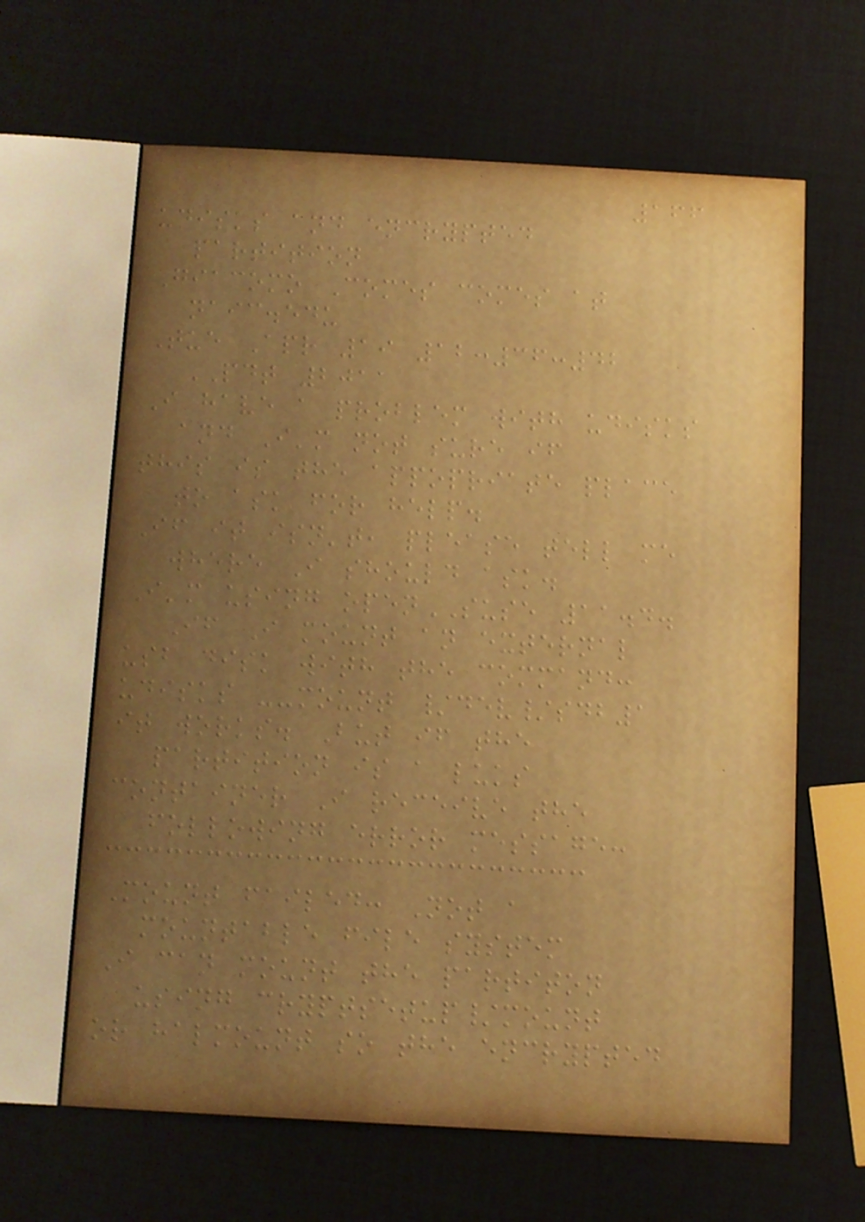166
udisks and encrypted
partition
Giacomo Comes comes at
naic.edu
Tue Apr 19 12:36:42
PDT 2011
I have a problem with udisks
and I'm not sure if
this is the appopriate place
to ask for help.
If it isn't, please tell me
where I should ask.
I'm using openSUSE 11.4.
If I mount an external
usb disk with the command:
udisks --mount /dev/sdb1
it works. But if the
partition is a luks
container I receive the
following error message:
Mount failed: Not a
mountable file system
I can mount the partiton
using cryptsetup/mount
or halmount so the encrypted
